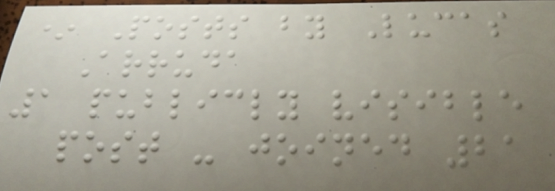* Posts by Lucas
Arruda
1 publicly visible
post - joined 21
